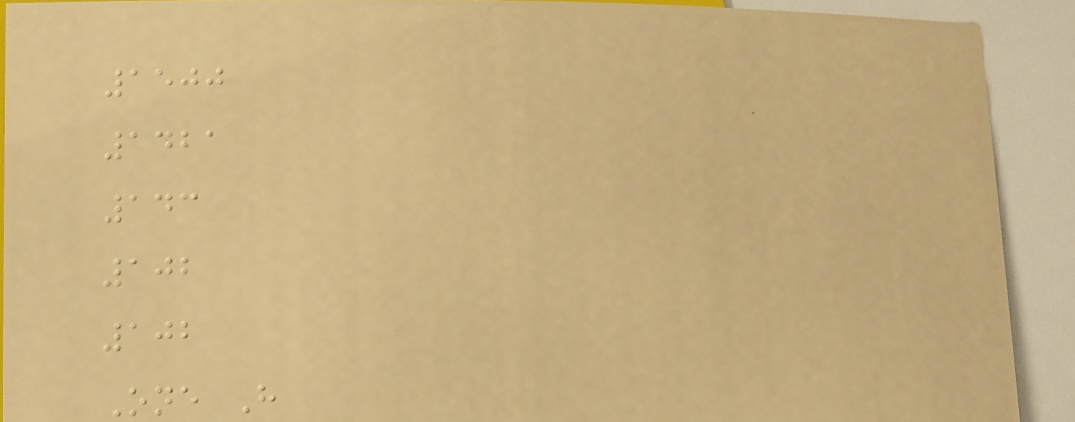1500
1421
143
102
102
One H
